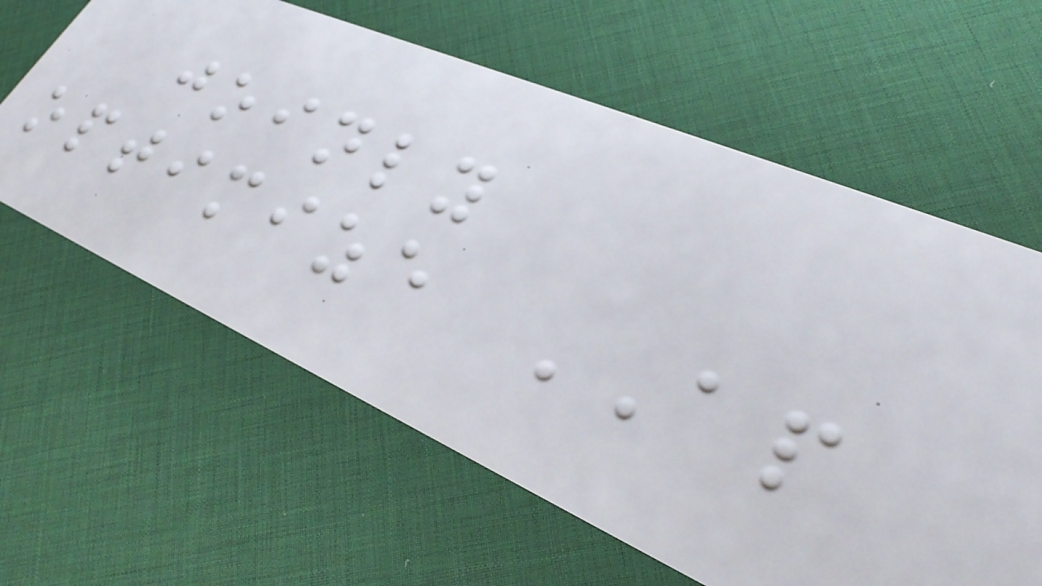joinly
optimize AP
